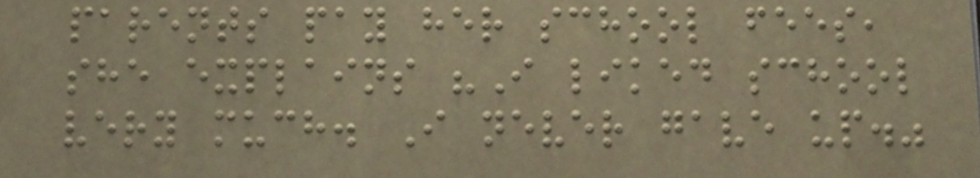parents pay her school fees,
she explains "I liked school
very much. I never gave up."
